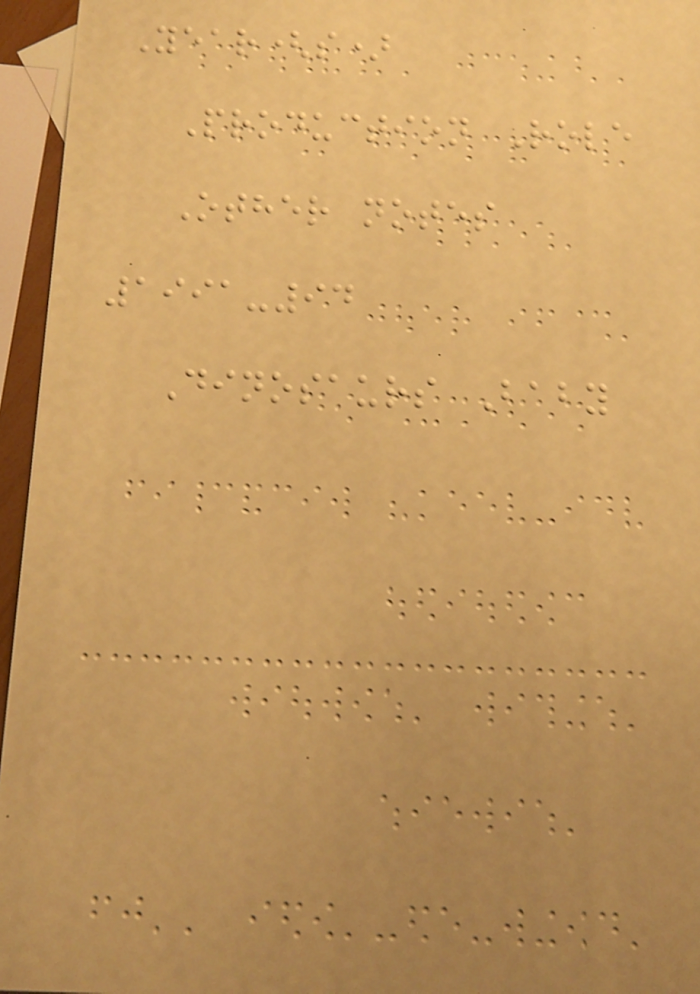Year(s)
Production Role
Other notes
1991-94
Dinosaurs Baby
